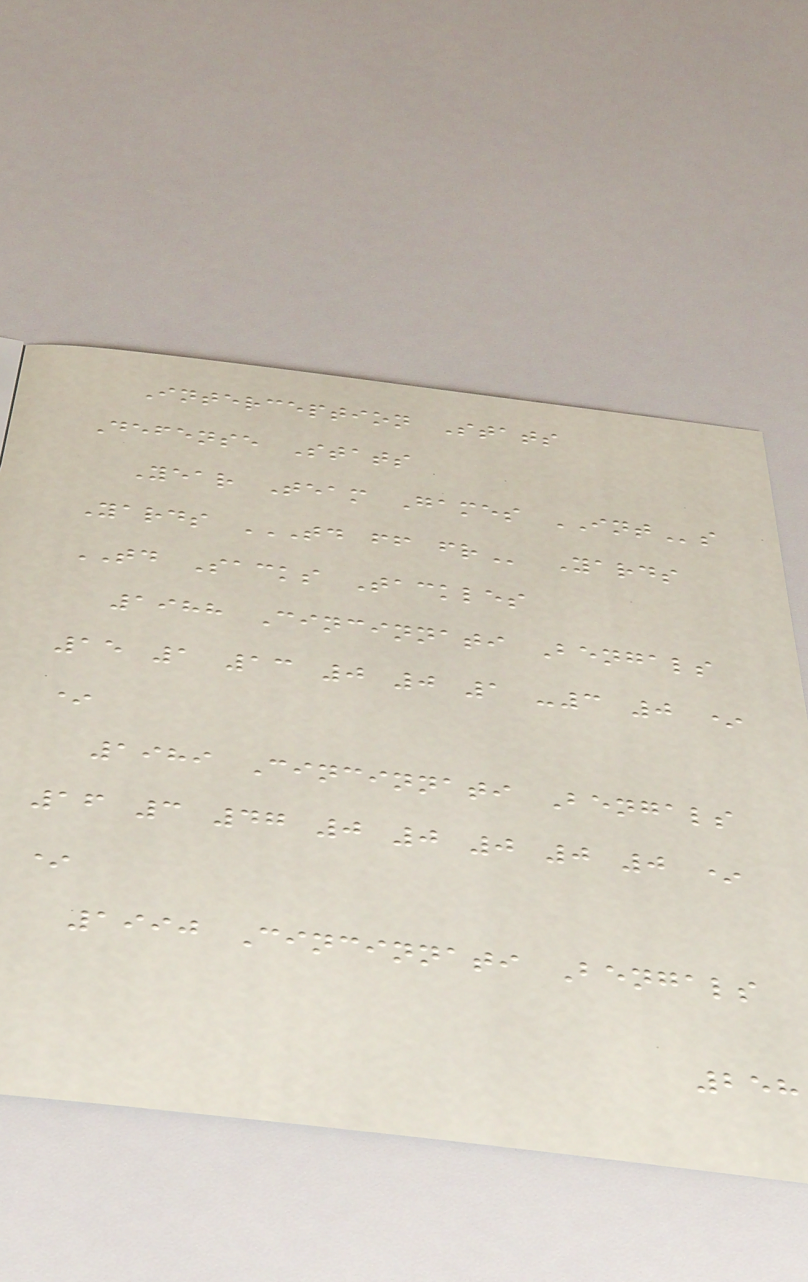Interception Stats
Defense Stats
Year Team Games INTs
Yards TD FF FR Yards
TD Sacks Tackles
1988 Cincinnati Bengals
15 1 13 0 0 1 -3 0 *
*
1989 Cincinnati Bengals
16 3 47 0 0 0 0 0 *
*
1990 Cincinnati Bengals
258
